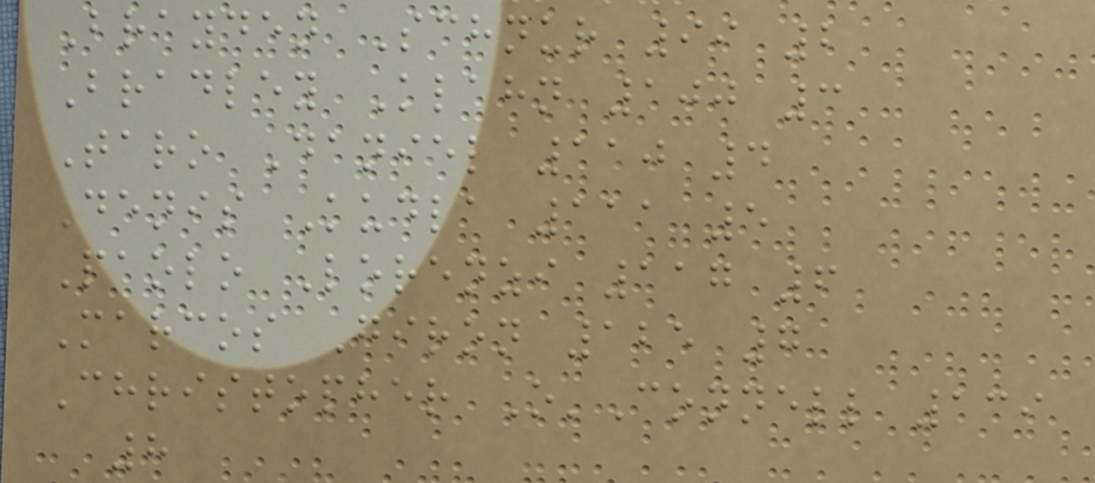Brayden Schnur 99 2
Bradley Klahn 100 3
Taro Daniel 110 4
Denis Kudla 111 5
Paolo Lorenzi 117 6
Marcos Giron 125 7
Christopher O'Connell 139
8
